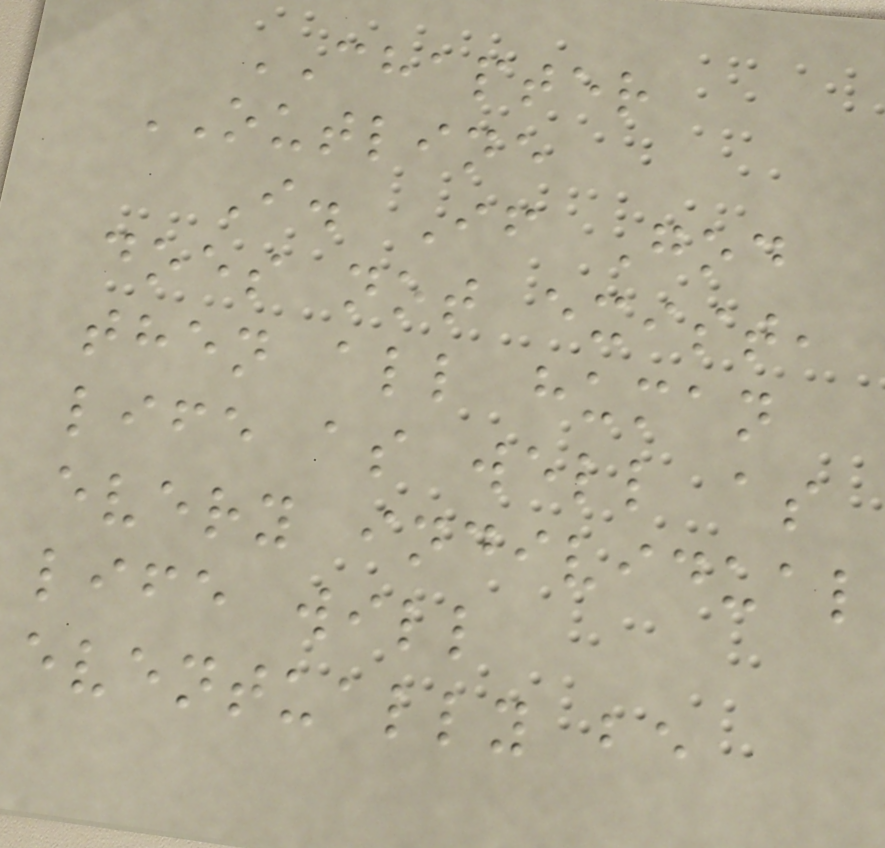CHAPTER
OUTLINE
I. If God
does not exist,
then all human
life as well as
every individual
life will
eventually be
